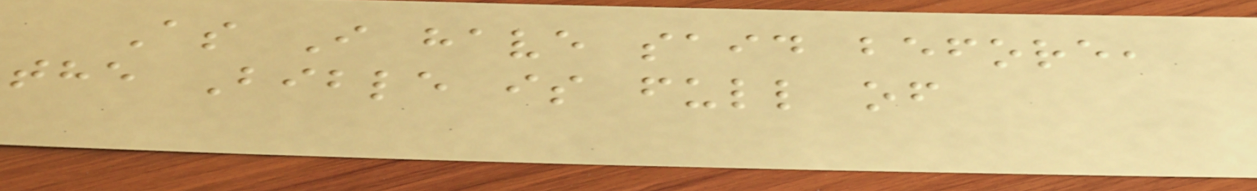As I have said before,
the Bible is full of
